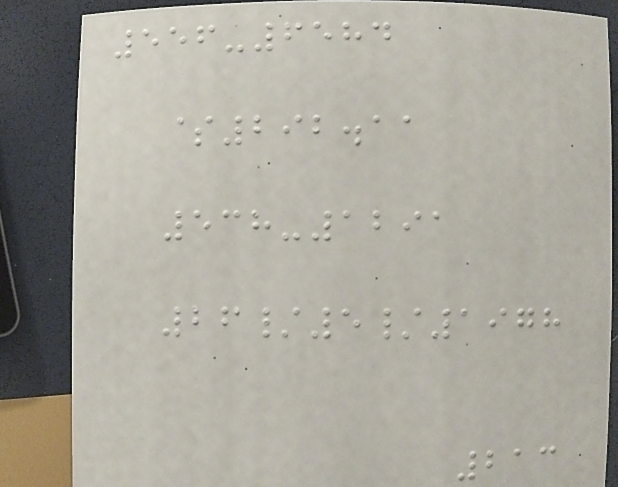556-6584
$292.11
538-1291
26/5/1978
213
